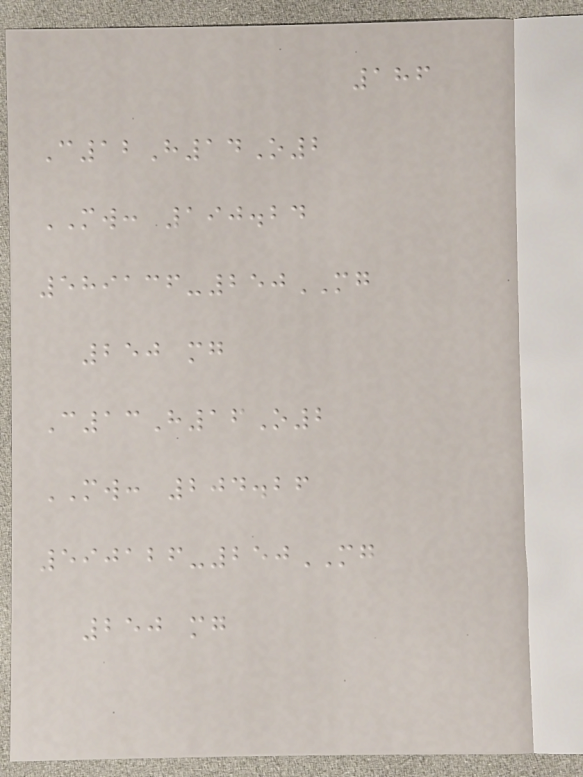186
C12H14O2
MW: 190.24
589136-250MG
250 mg
C13H16O2
MW: 204.26
590126-250MG
250 mg
